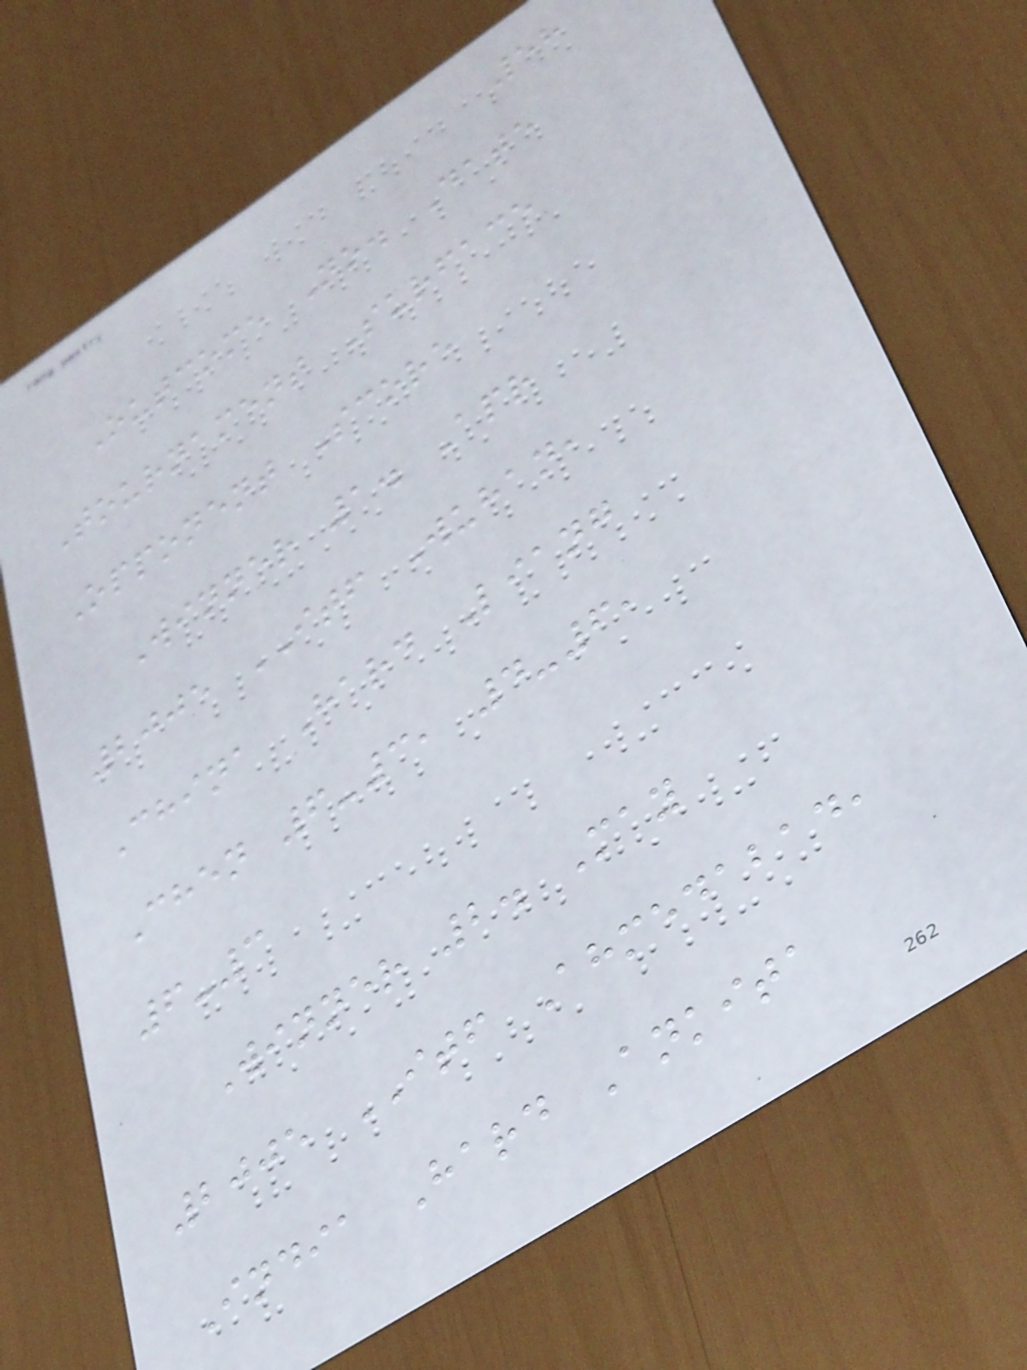58
Outcome No. Date
Tournament Surface
Opponent Score
Winner 1. Apr
2005 ITF Wuhan,
China Hard Liang
Chen 6-3, 4-6,
6-3
Winner 2. May
2005 ITF Ahmedabad,
India Hard Ankita
